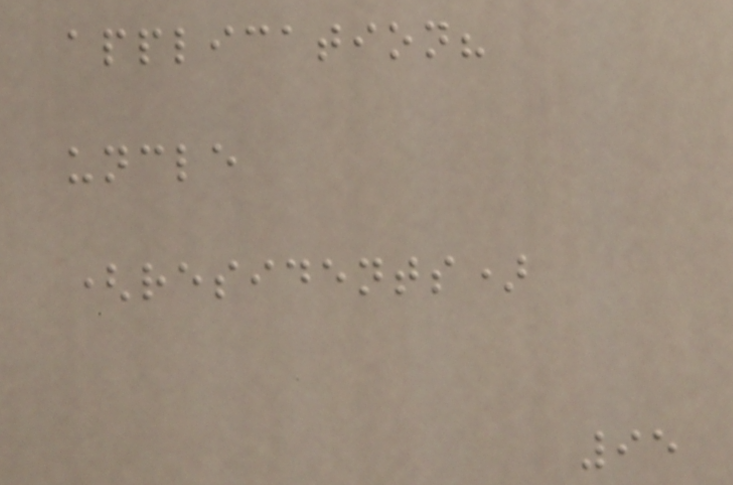application?
uncle
(residents)
95
